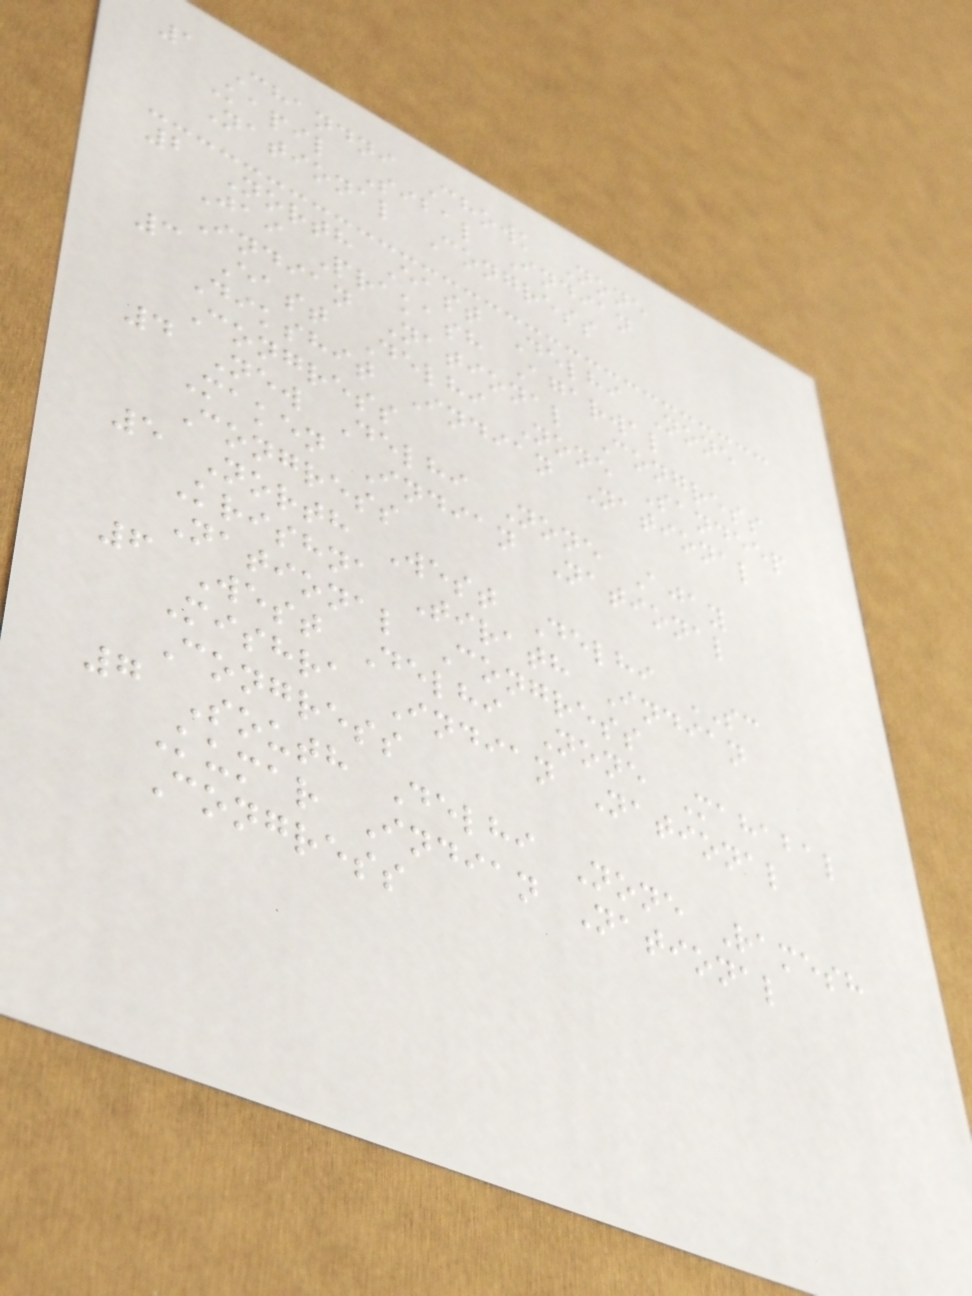1 Chandni Chowk None
Kapil Sibal Indian
National Congress
2 North East Delhi None
Jai Prakash Agarwal
Indian National Congress
3 East Delhi None Sandeep
Dikshit Indian National
Congress
4 New Delhi None Ajay
Maken Indian National
Congress
5 North West Delhi SC
Krishna Tirath Indian
National Congress
6 West Delhi None Mahabal
Mishra Indian National
Congress
7 South Delhi None Ramesh
Kumar Indian National
Congress
